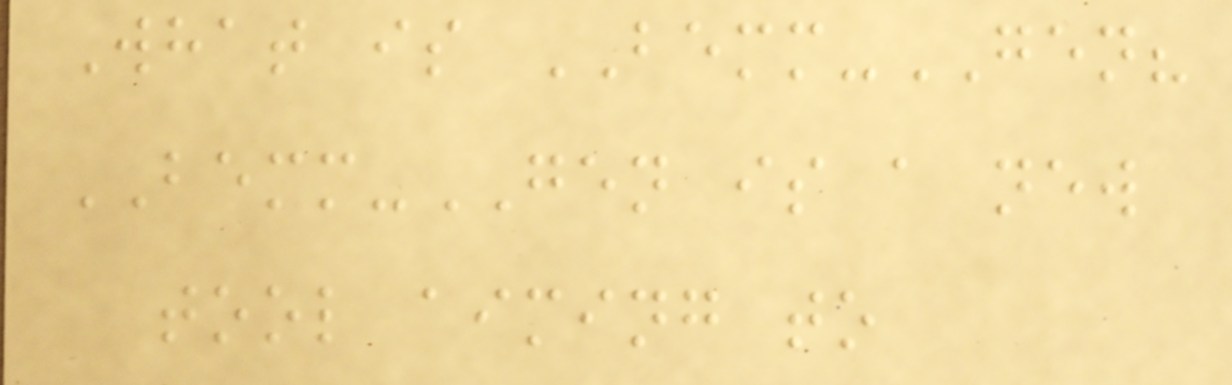What is BEMM-GEN?
BEMM-GEN is a new
tool aiming to
